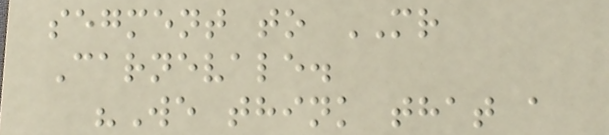segment to MR
Carnevale.
"We think that a
